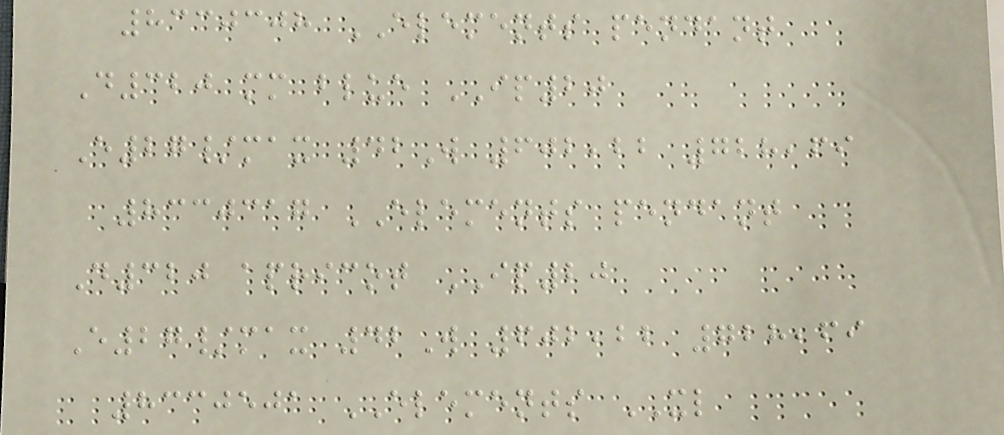8330308 ELEMENTS pendant
D320 mm blue IP20
E27/max 42W 602,22 728,69
8330317 ELEMENTS pendant
D320 apricot IP20
E27/max 42W 602,22 728,69
8330501 ELEMENTS XL
